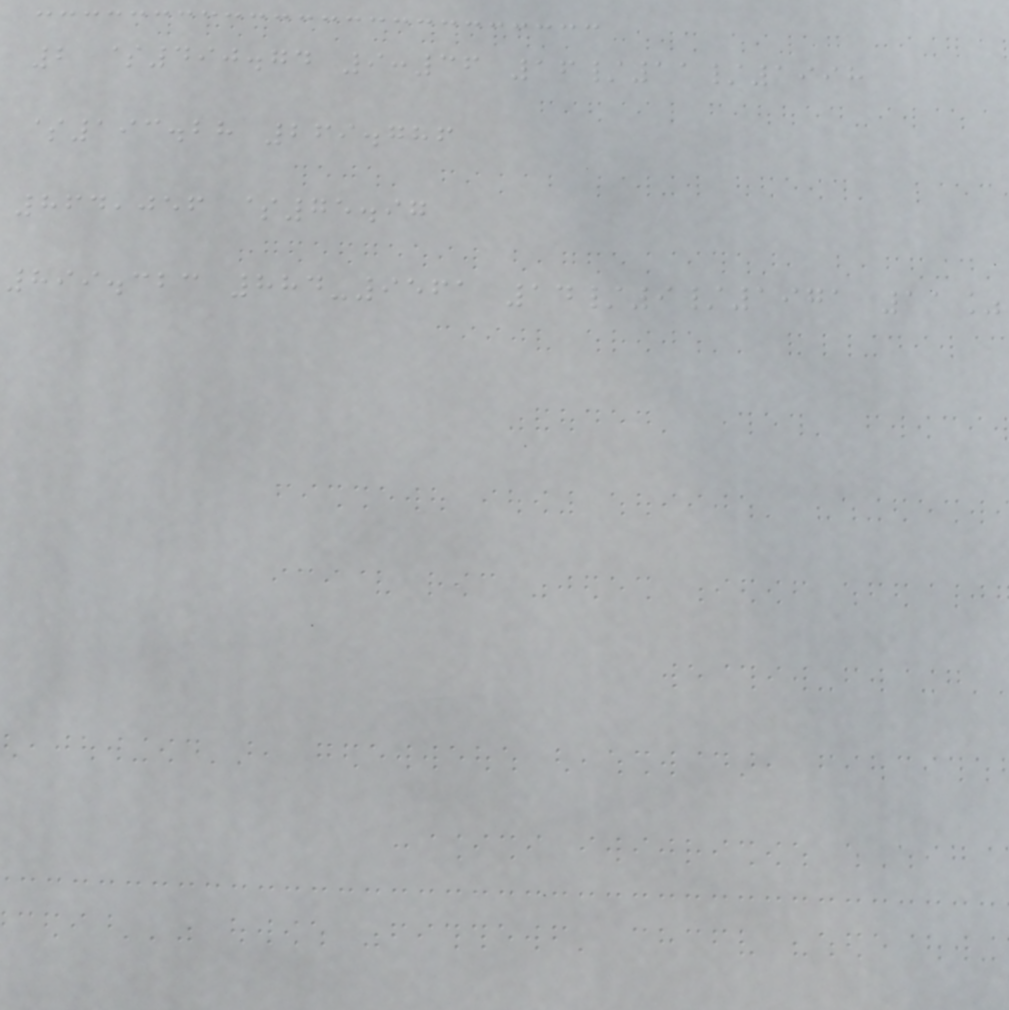2 $490.74 9:36 16/11/1998
$193.28 269.786
864,056 $75.97
899.323 884-9561 14/9/1971 11%
